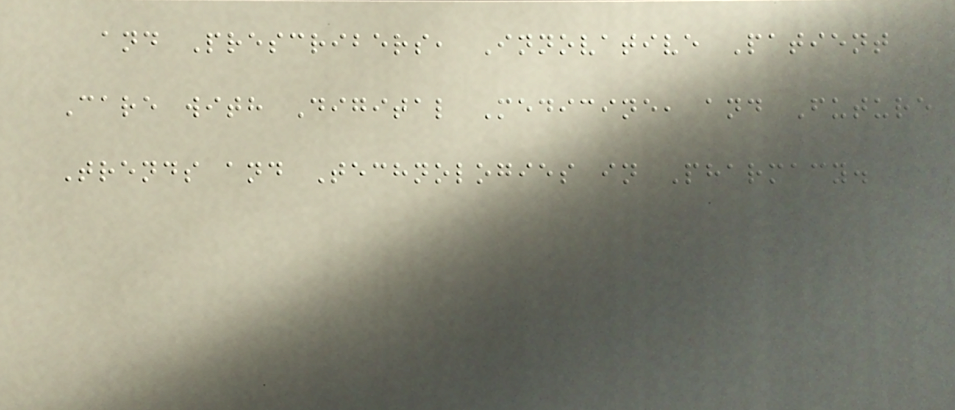and Prescribers, Innovative Patient
Care with Digital Medicine, and Future
Trends and Technologies in Pharmacy.
